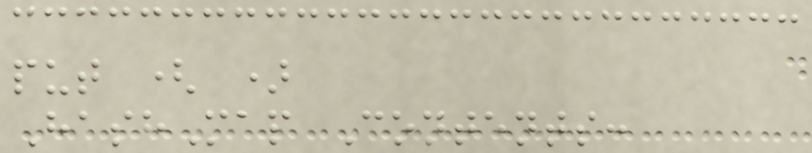put ( )
HashMap Contents:
